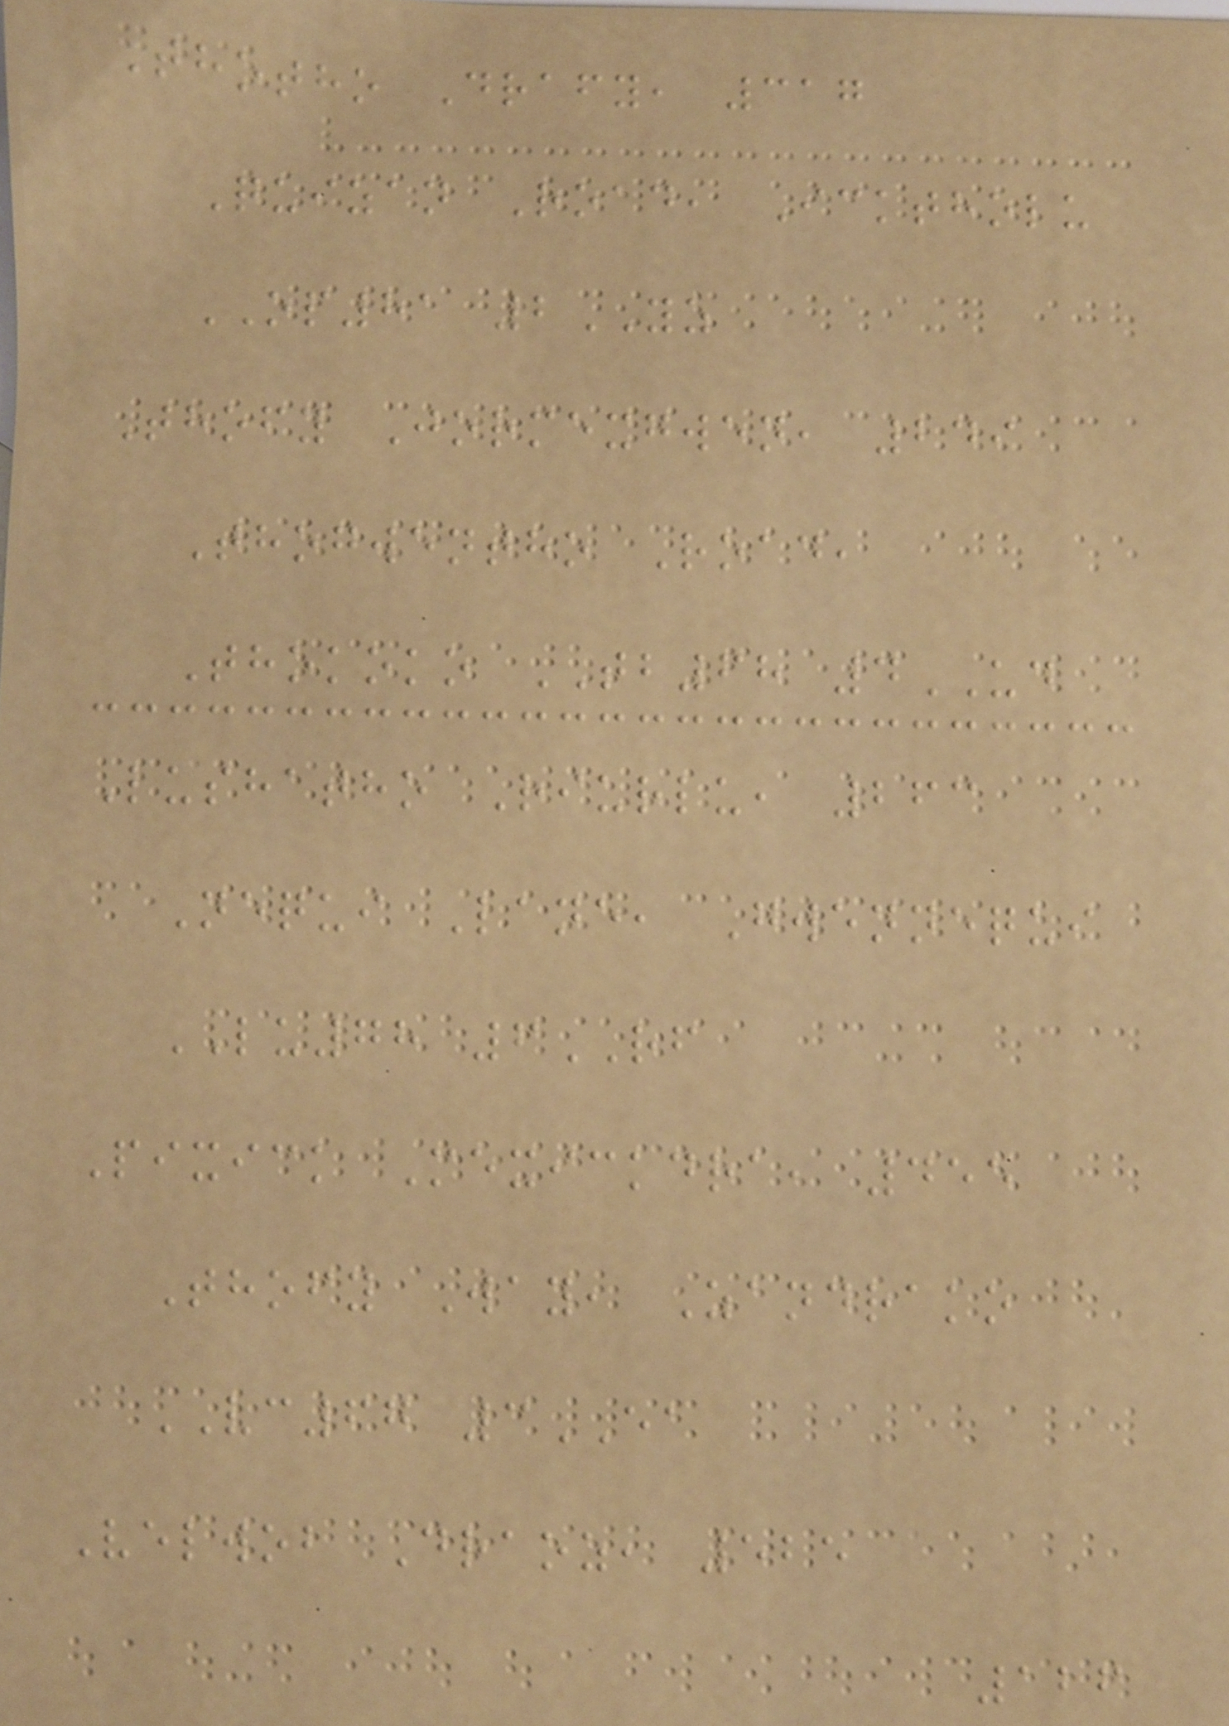Thotho Drafy, 317
Quizan Road, Icktholu
OP81 2YZ
Thofy Jormexgwen, 249
Thogwentho Road,
Thokoko TB68 4UD
Lushatho Riurlu, 263
Nequi Lane, Gwennequi
LU78 6RF
Pixick Mexickdra, 455
Thofy Way, Zandrako
VC67 3EA
Velwob Draoz, 525
126
